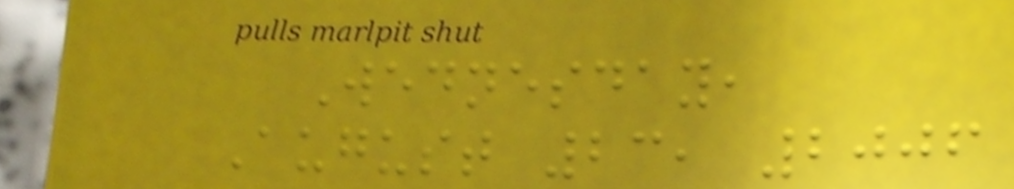Wednesday,
August 23, 2006
